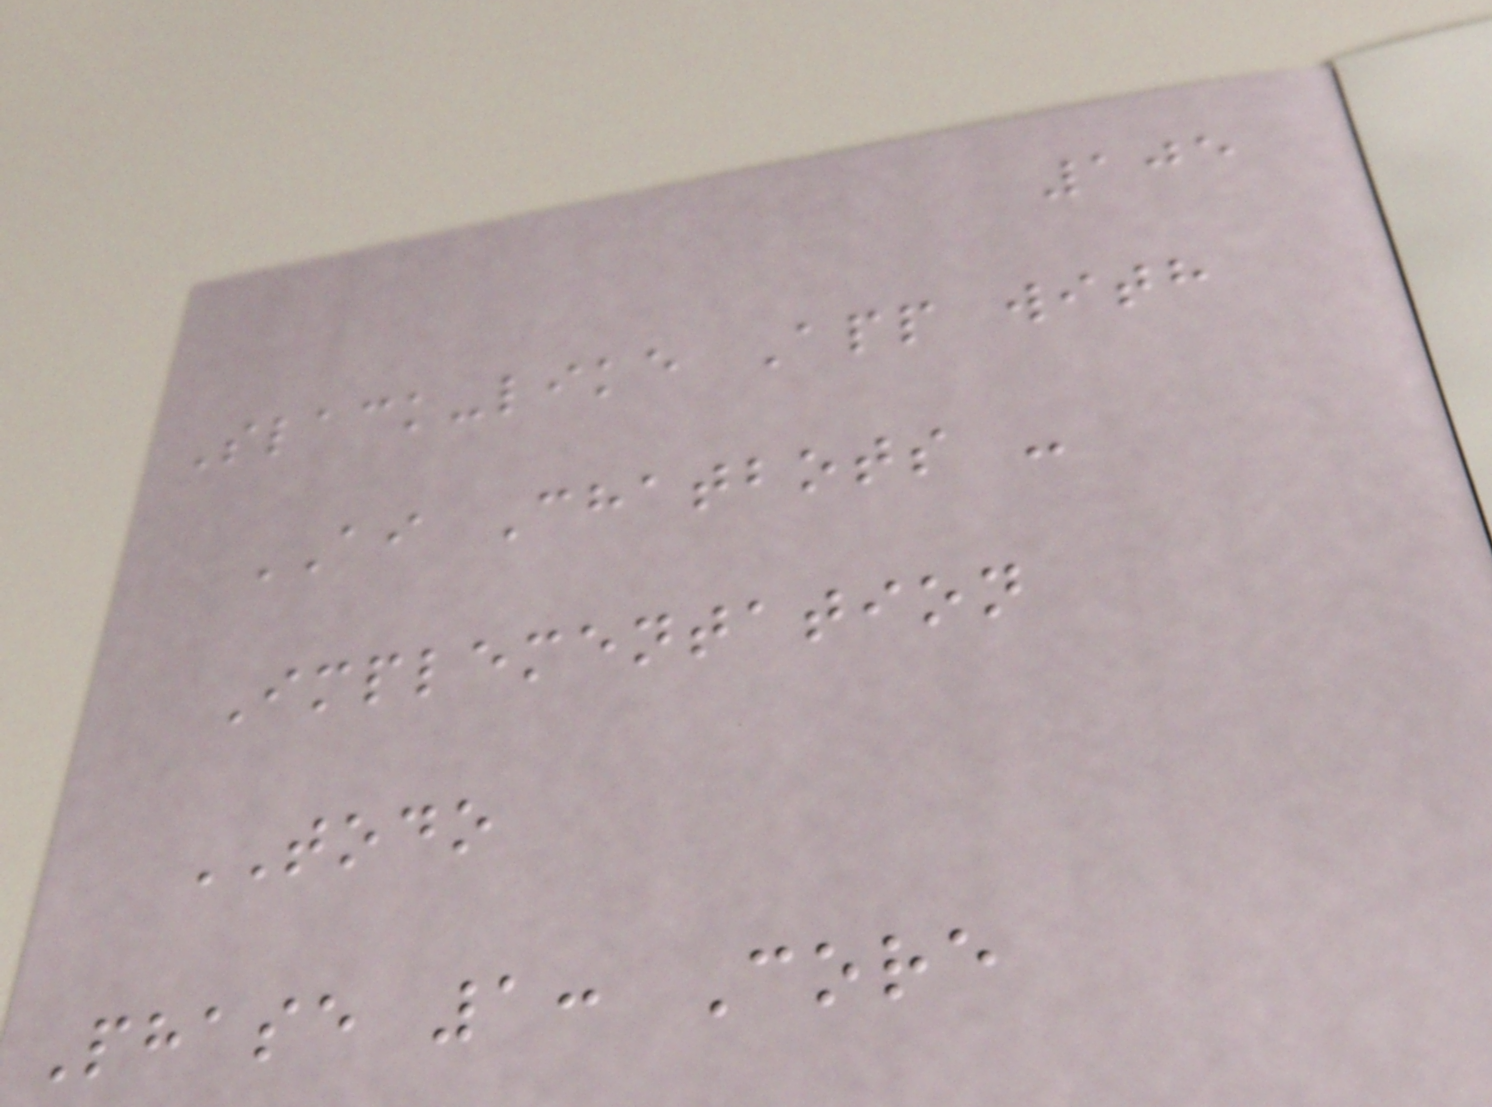105
Slack-like App with
AI Chatbots -
Implementation
TODO
Phase 1: Core
